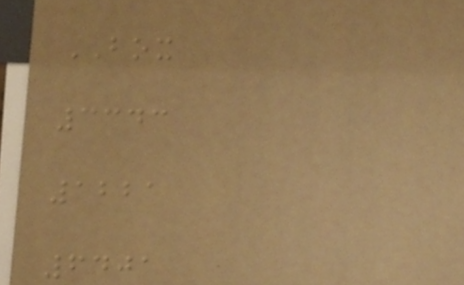BOX
3343
1221
6401
